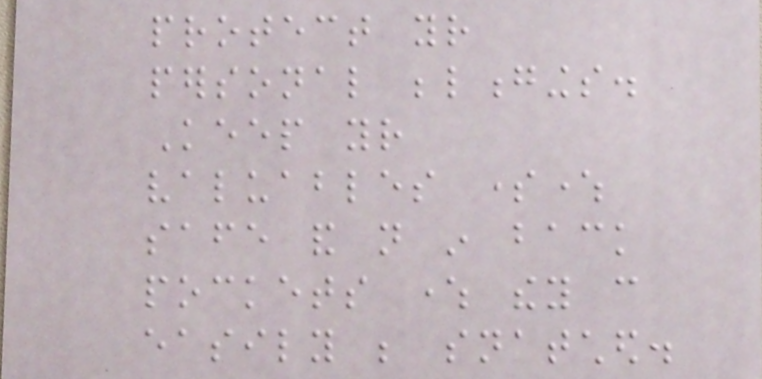protect your
personal belongings.
Keep your
valuables somewhere
safe and not in back
pockets where they can
easily be snatched.
